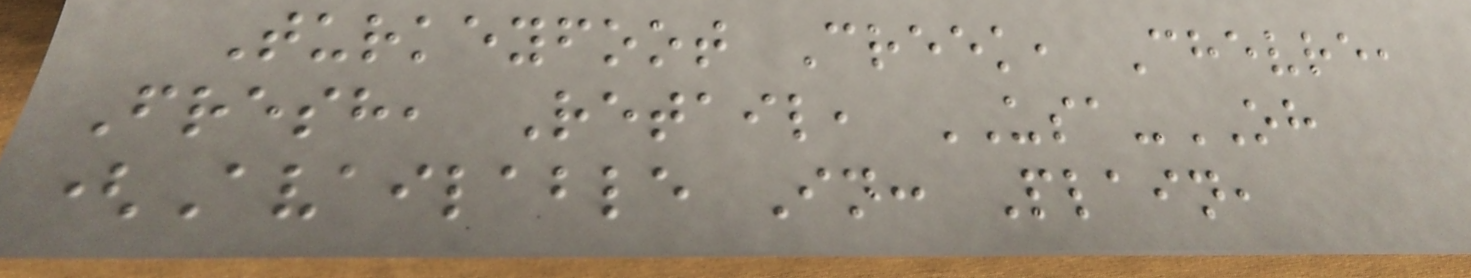Turkeyfoot Creek, Chevre,
Fresh, Retail, USA-OH
(Available In: Plain,
